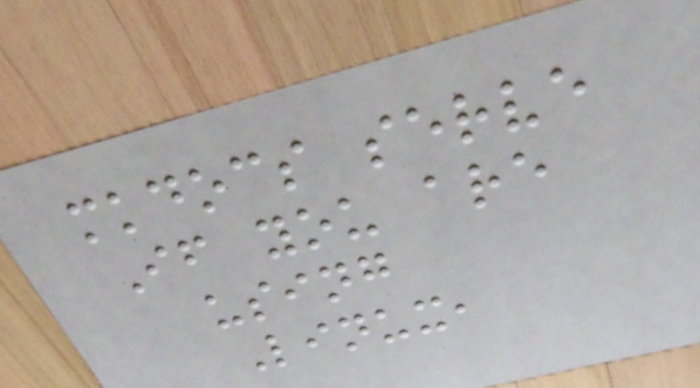mkdocs serve
If you are
using
Linux,
